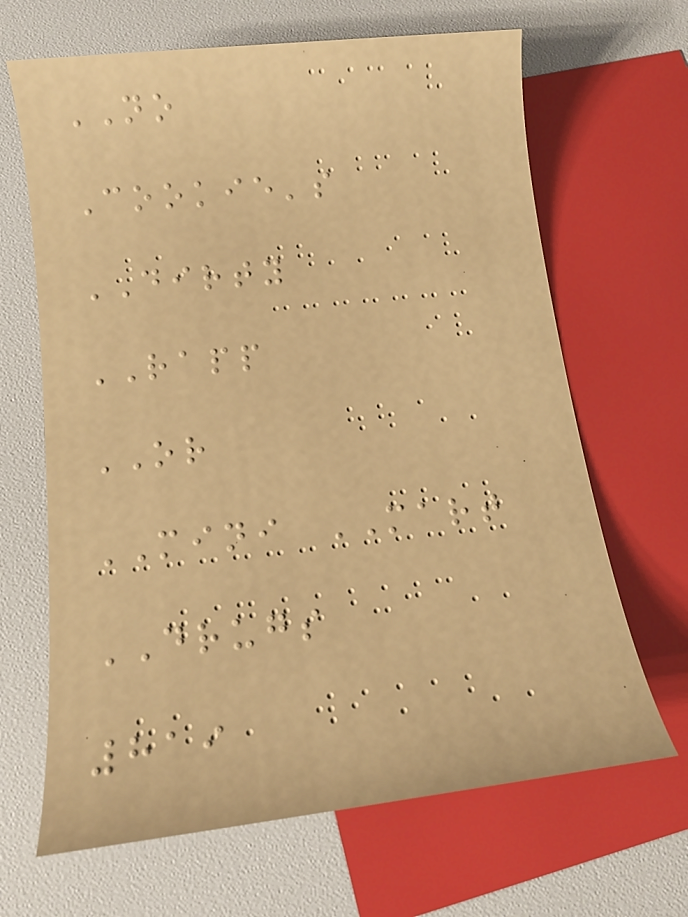NO
Cookie's
DIRTY
RAPP
OR
MINI MART
DRUGS
819
